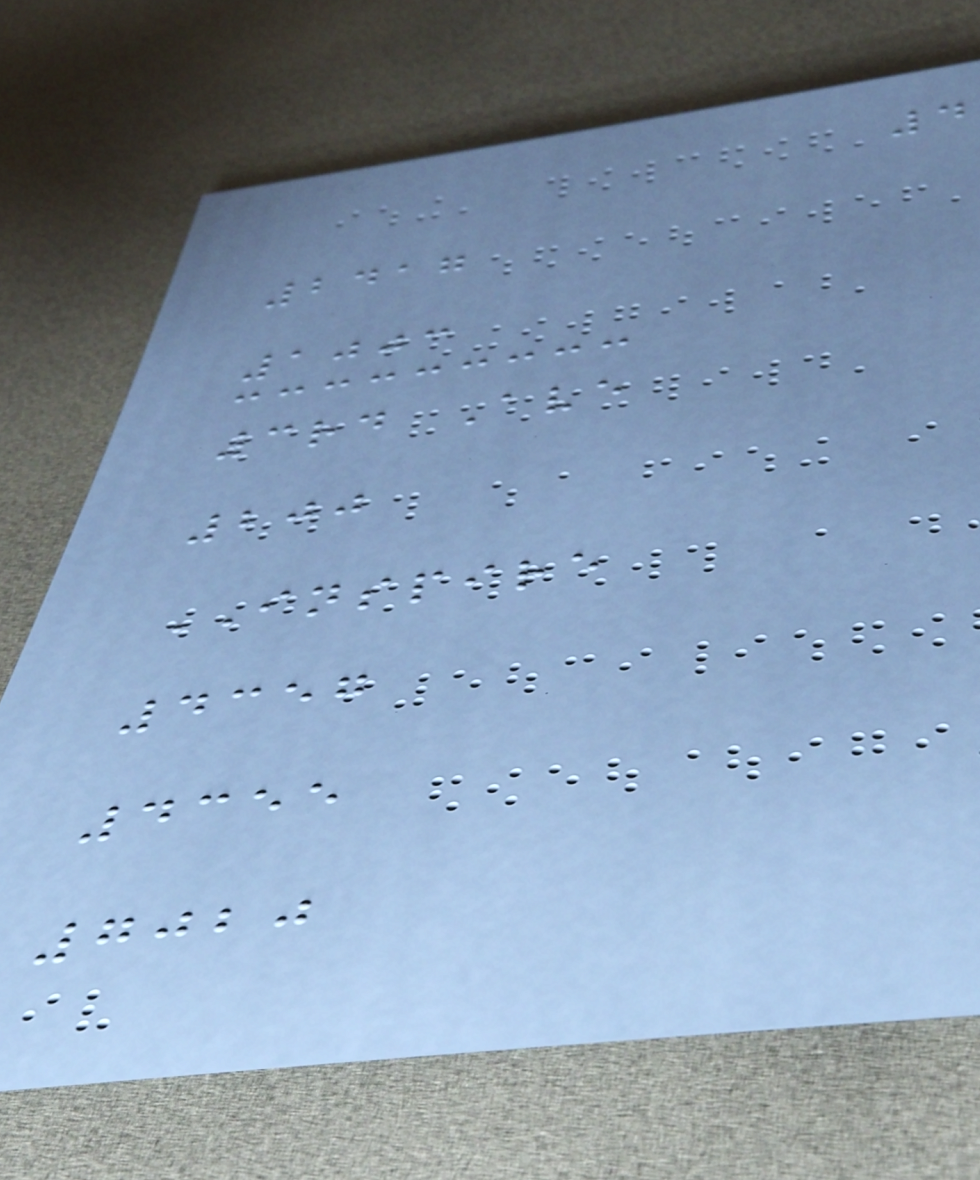4
2417
1003
3rd Ave
200
INSPIRE
4357
4355
7020
